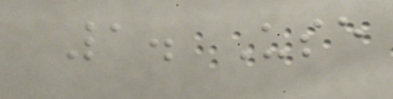1. Use
